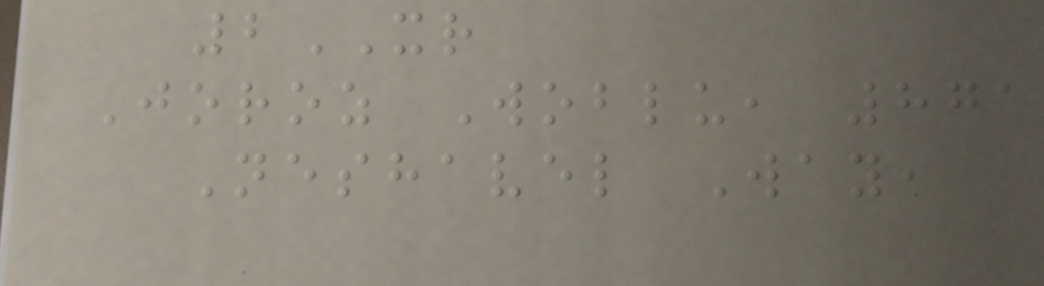2XR
Joroz Woblu, 871
Neshavel Way,
